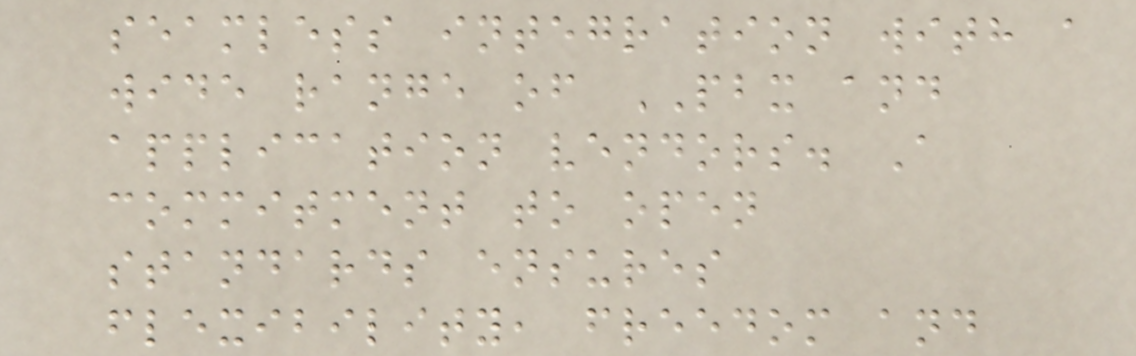seamless integration with a
wide range of PBX and
application vendors. A
commitment to open
standards ensures
flexibility, freedom and
